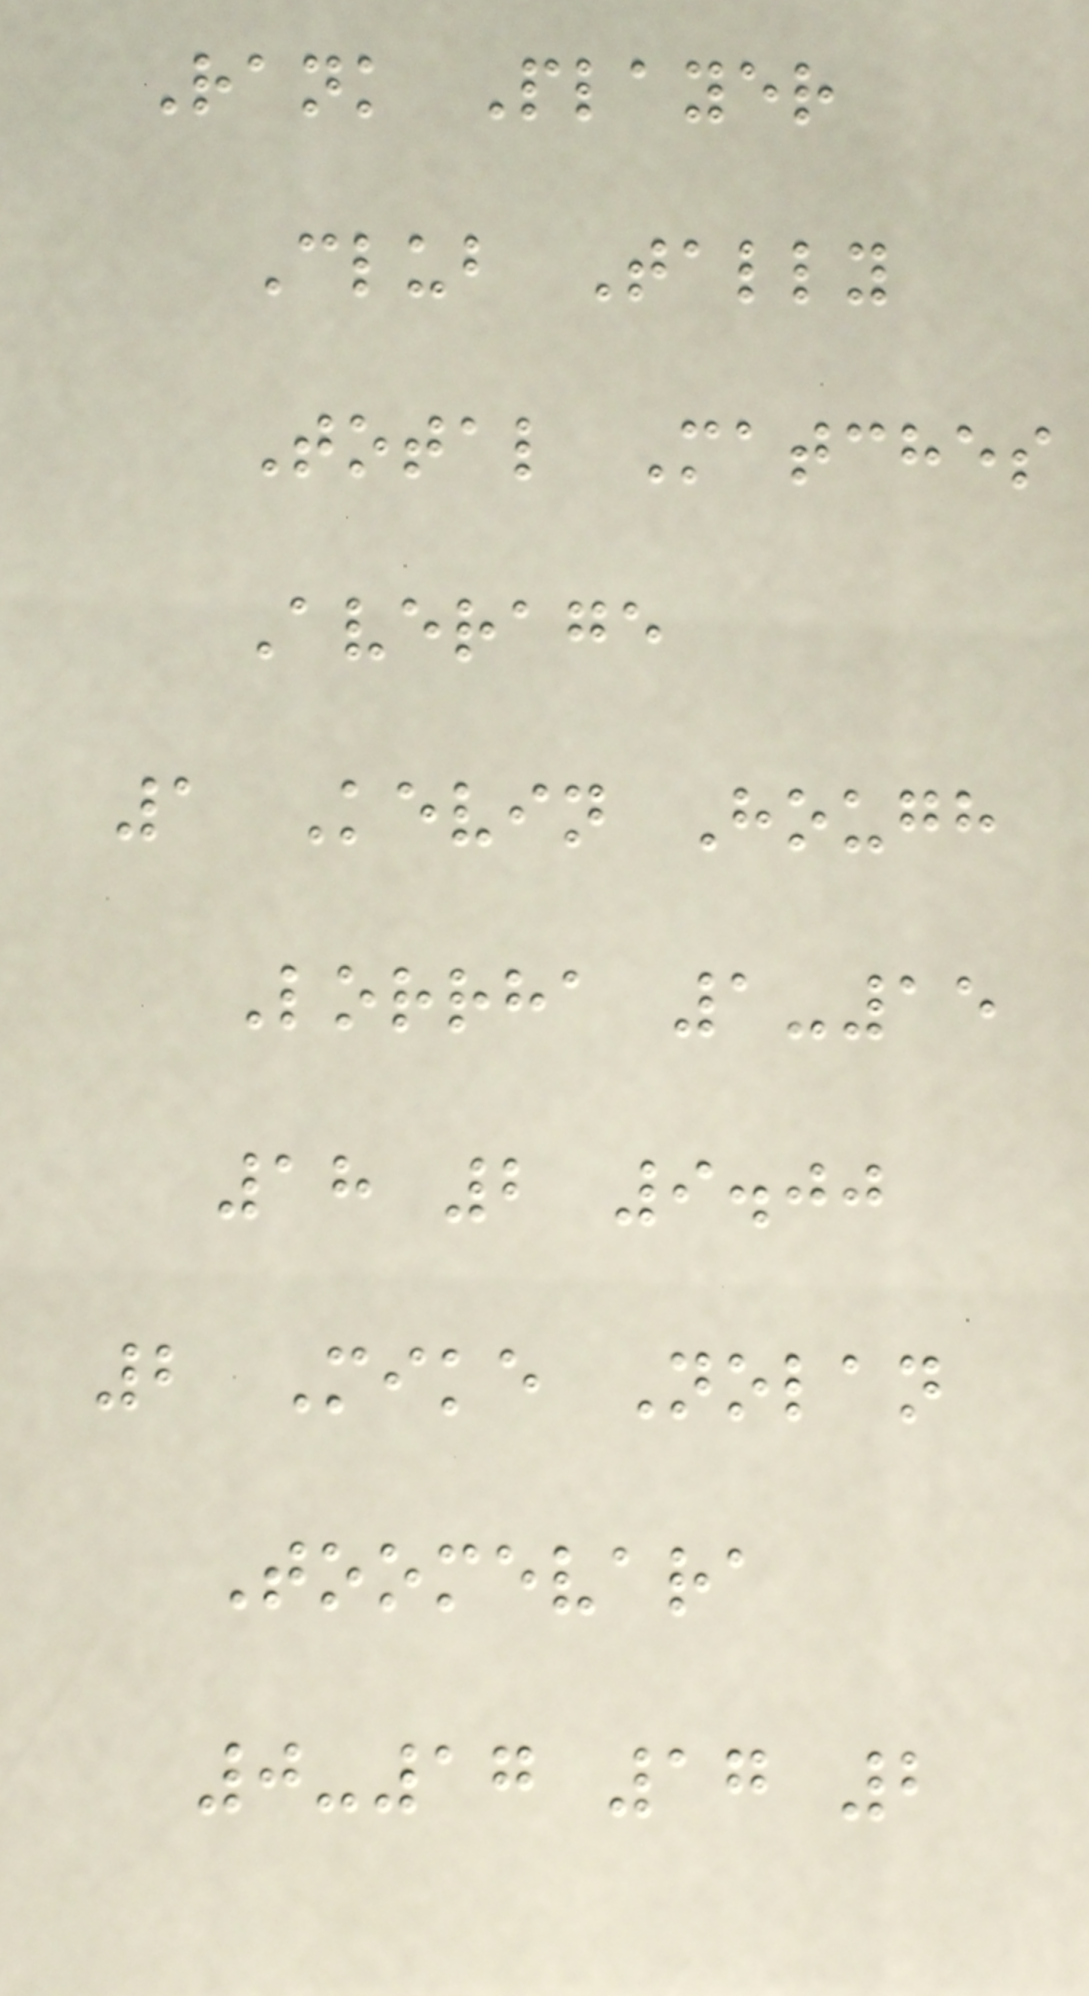Rank Player
Club Tally
Total Matches
Average
1 Kevin Hough
Lorrha 1-15
18 2 9.00
2 Mike Nolan
Toomevara
0-17 17 2
